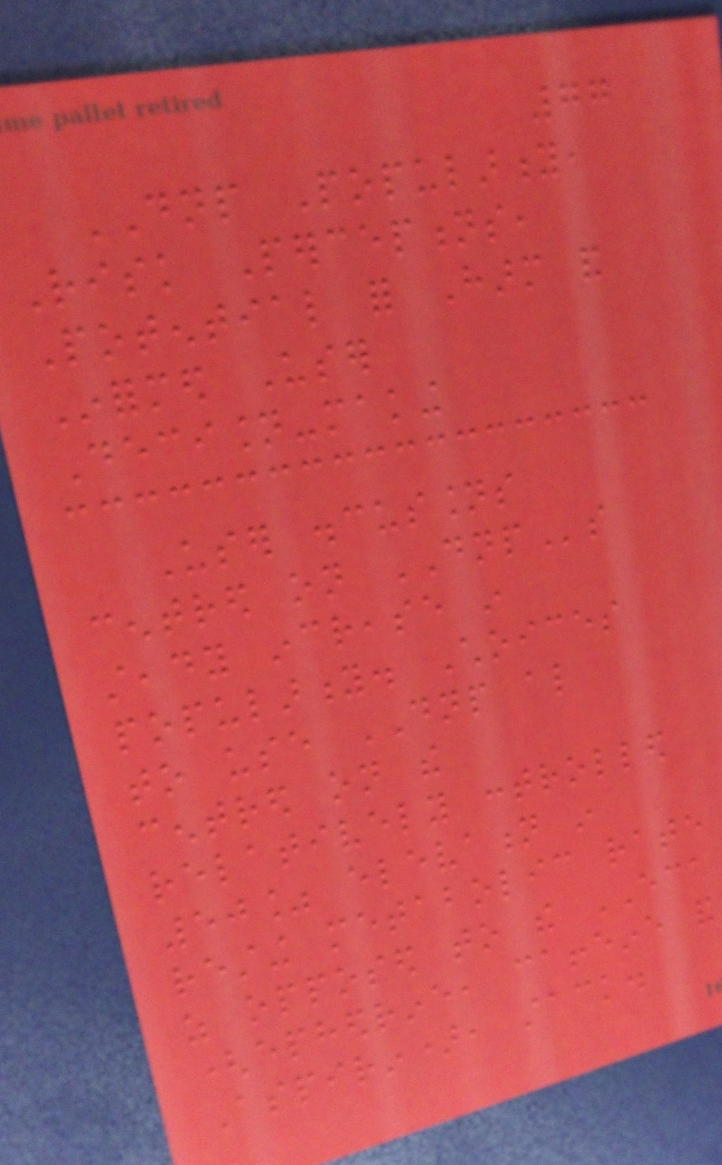77
DNP Popularity,
Risk Perceptions,
Potential for Harm and
Informed User
Decision-making
User discussions
centred on DNPs
steady increase in
popularity. Choices
to use DNP also
centred on the
relatively controlled
50% elevation in
resting metabolic rate
as opposed to the ECA
(ephedrine, caffeine and
Aspirin), stack.
